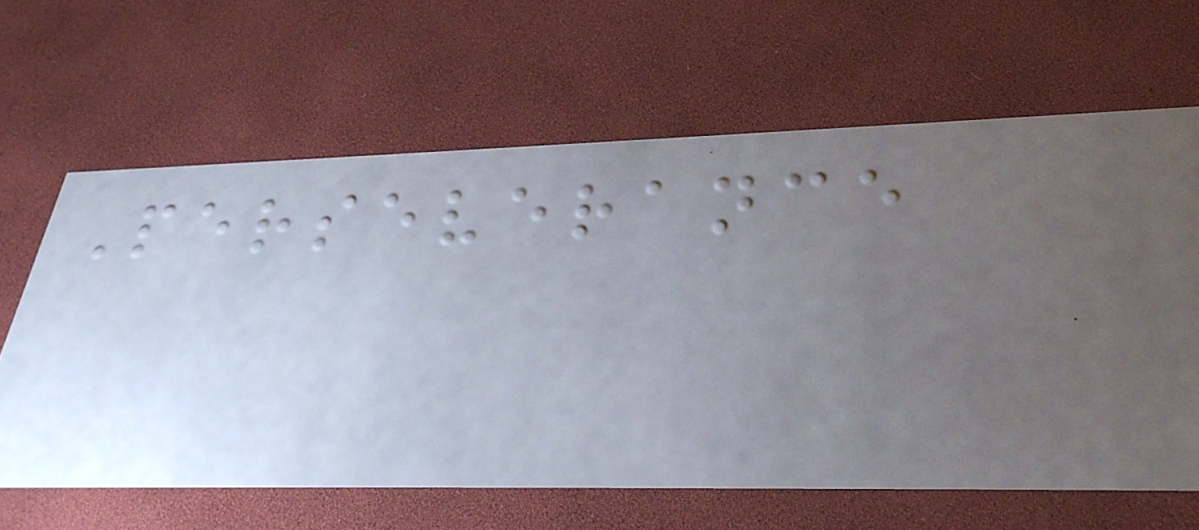Perseverance
